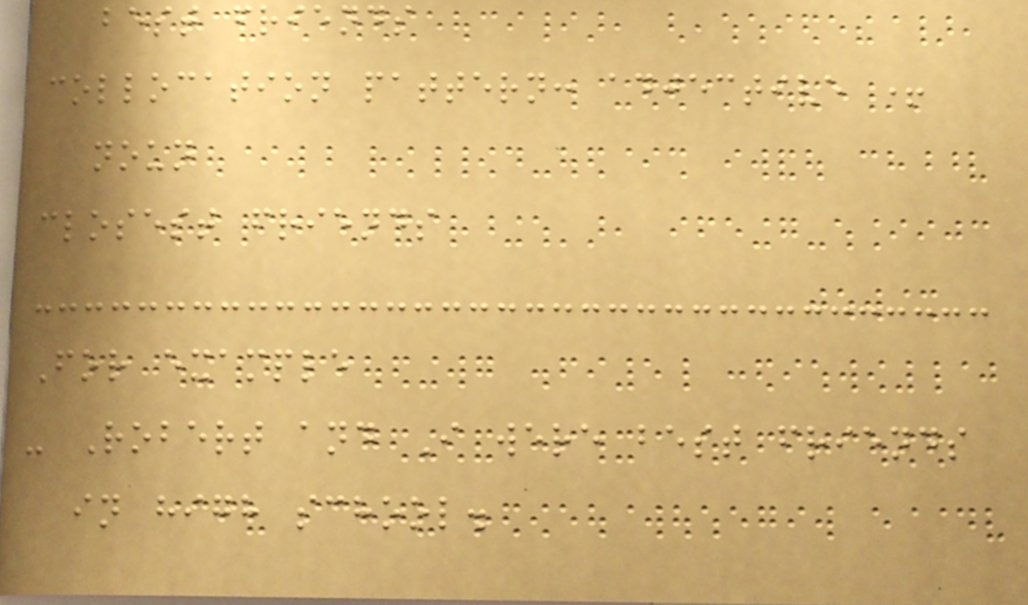best friends
collocation pattern: adjective +
noun
closest friends
For example
- Robert and I were best friends
in high school.
